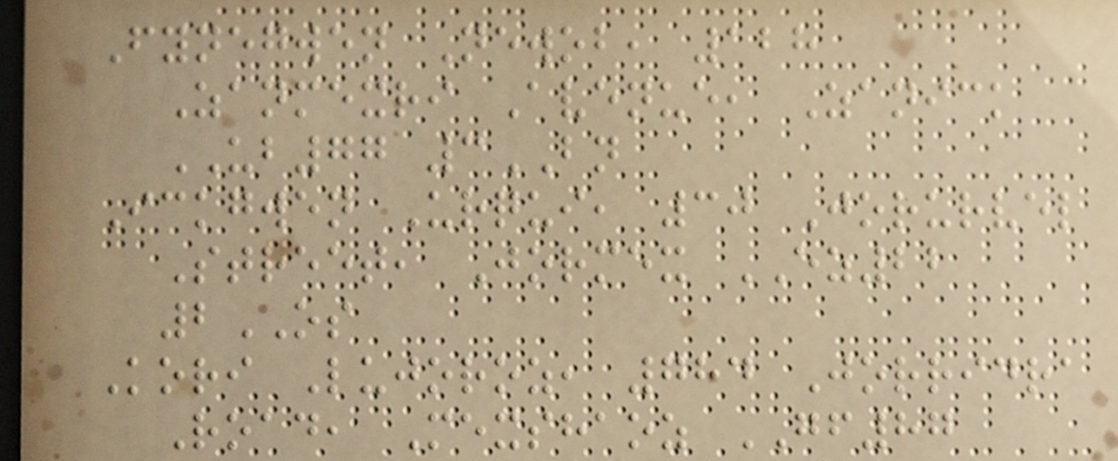Fynegwen Newob, 128
Zanmexri Avenue, Zanick
UB77 3BN
Ickgwen Urqui, 30 Jorurvel
Street, Jormex EZ22
2OS
Kori Lujoroz, 784 Jorridra
Road, Mexshaoz GF87
